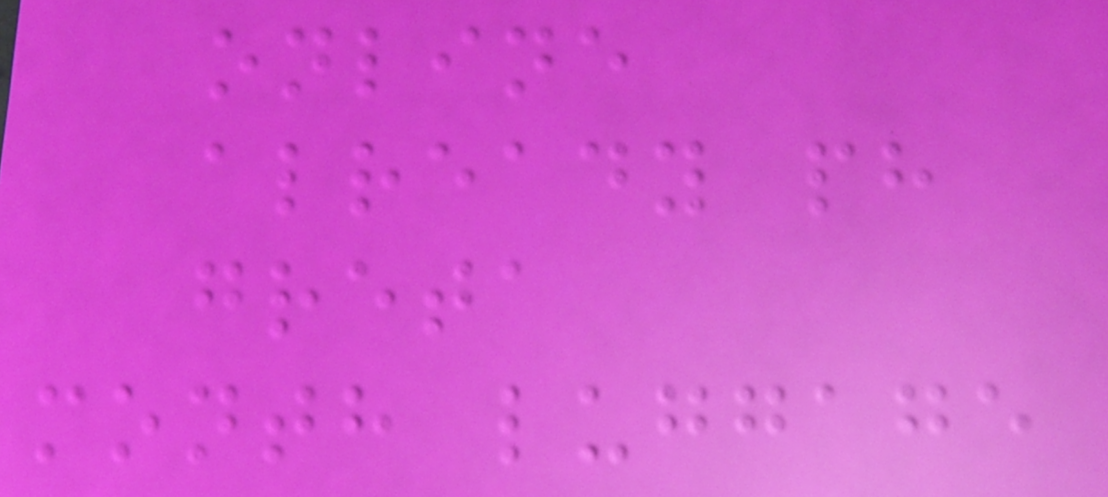online
already ph
greta
month luggage
